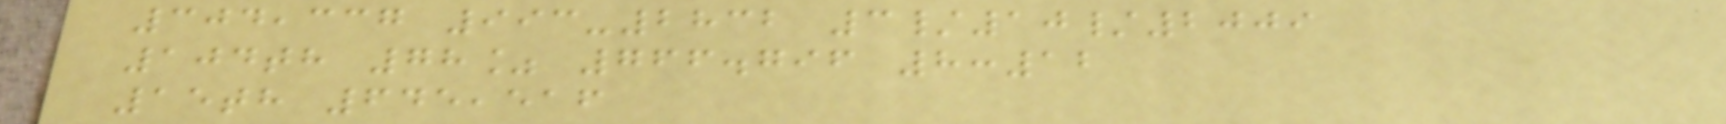304,337 993-2832 3/10/2009
104th 78% 766.796 8:12
15th 645,516
